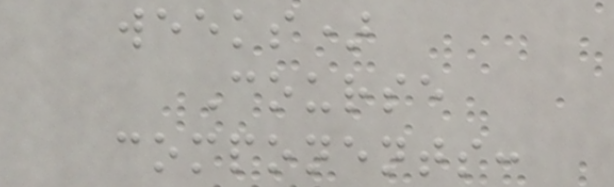weeks)
Course
components:
